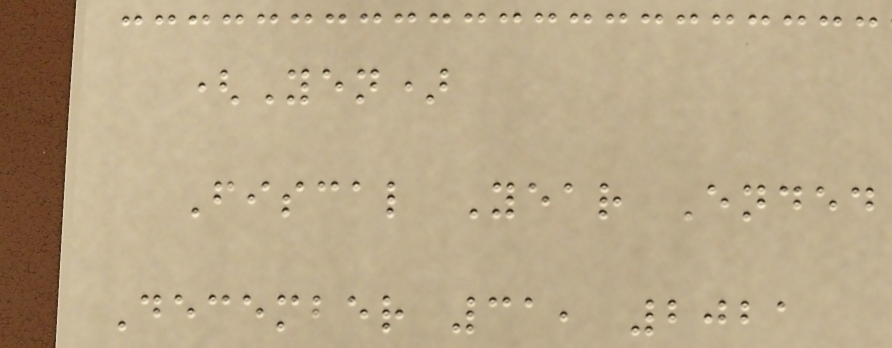(Yen)
Fiscal Year Ended
December 31, 2021
